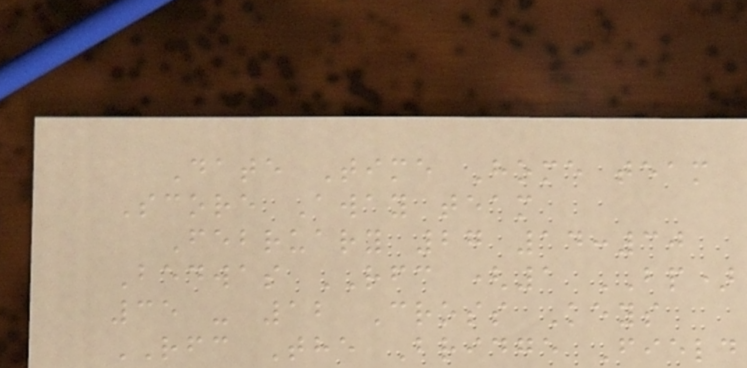Date Time Home team
Score Away team
February 27 14:30
Bedwas RFC (1 BP)
35 - 12 Cross Keys
RFC The Bridge Field
